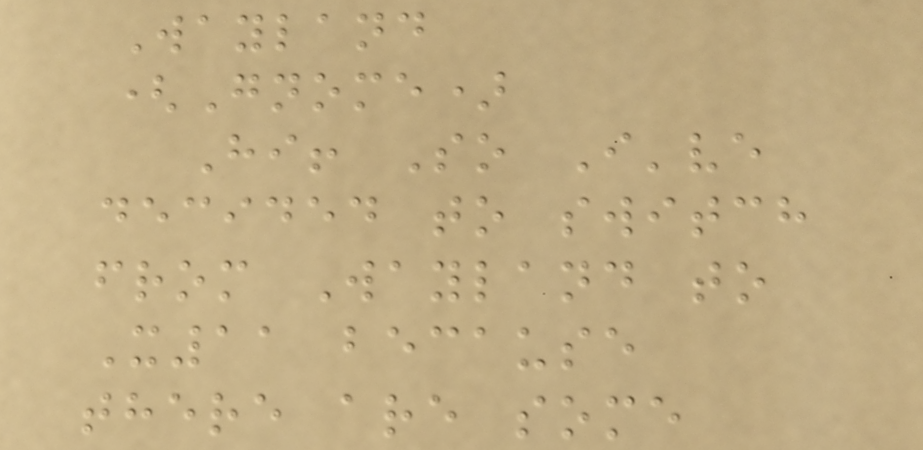Wayland
(Gnome)
Hi! So I've
decided to switch
from Wayland to
X11 because
there are some
